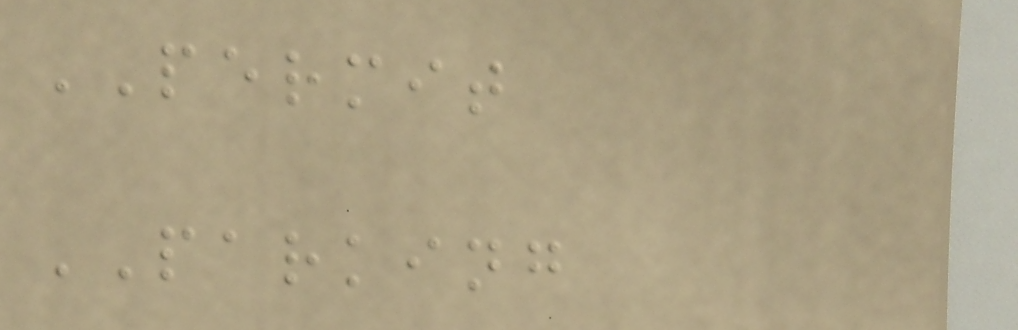PERMIT
PARKING
